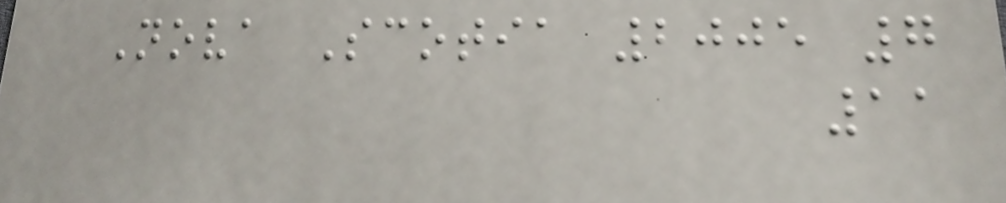Nova Scotia 2005 7
11
